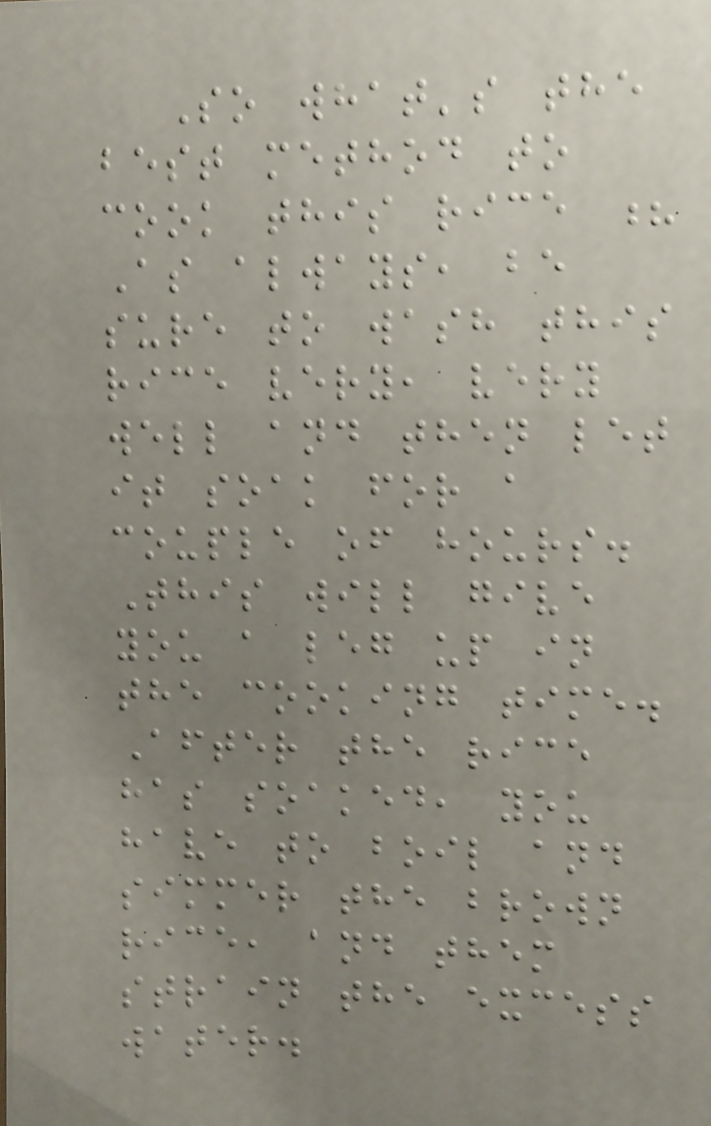So what's the
best method to
cook this rice ?
As always, be
sure to wash this
rice very, very
well and then let
it soak for a
couple of hours.
This will give
you a leg up in
the cooking time.
After the rice
has soaked, you
have to boil and
simmer the brown
rice, and them
strain the excess
water.
